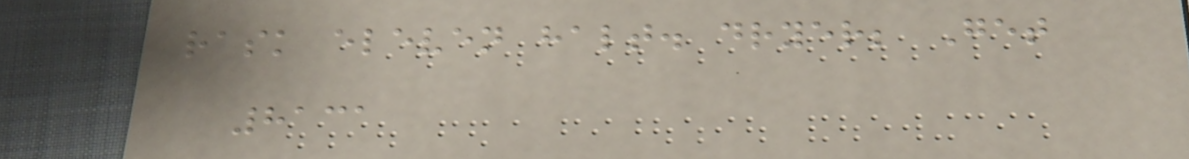rask eleven halt. dryer; Get
8131
